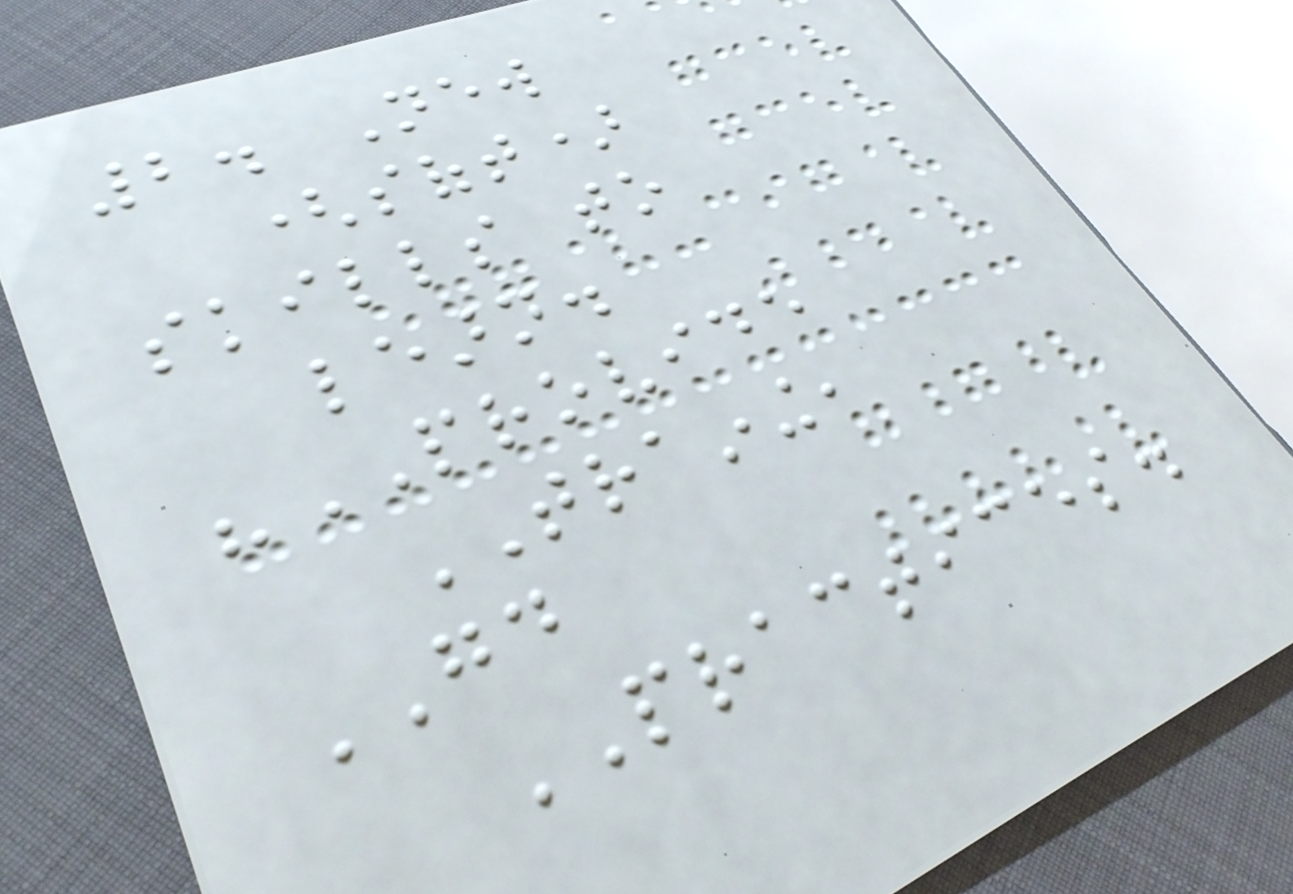2. New
(soft)
skills to
learn.
"PROVIDE
TRAINING,
GOOD
PRACTICES.
